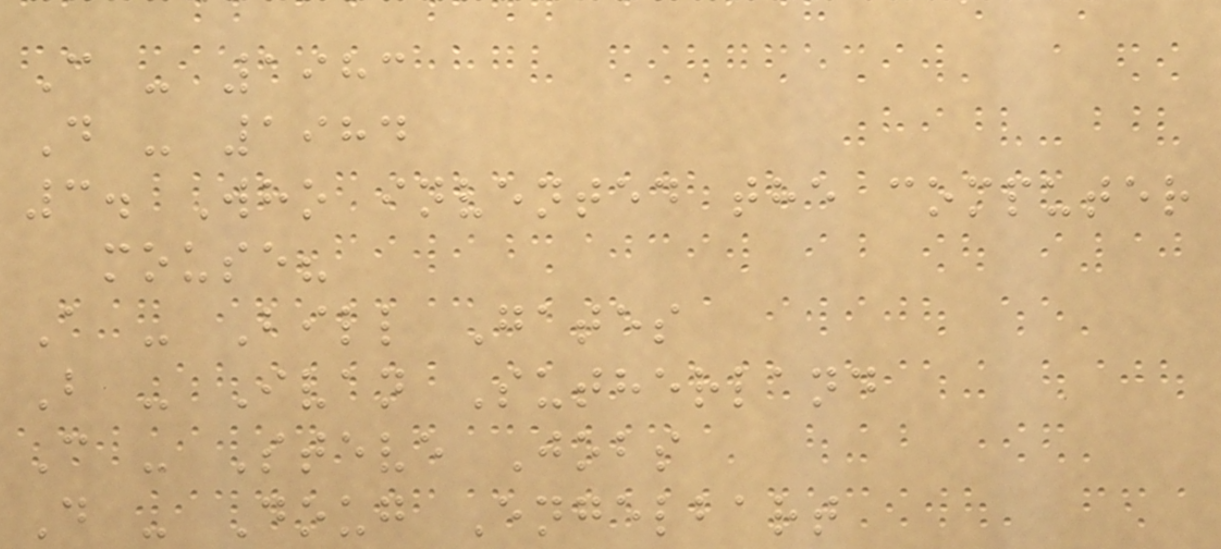C - 1983
D - 1984
3. Who invented the computer
mouse?
A - Bill Gates
B - Ivan Sutherland
C - Steve Jobs
D - Doug Engelbart
